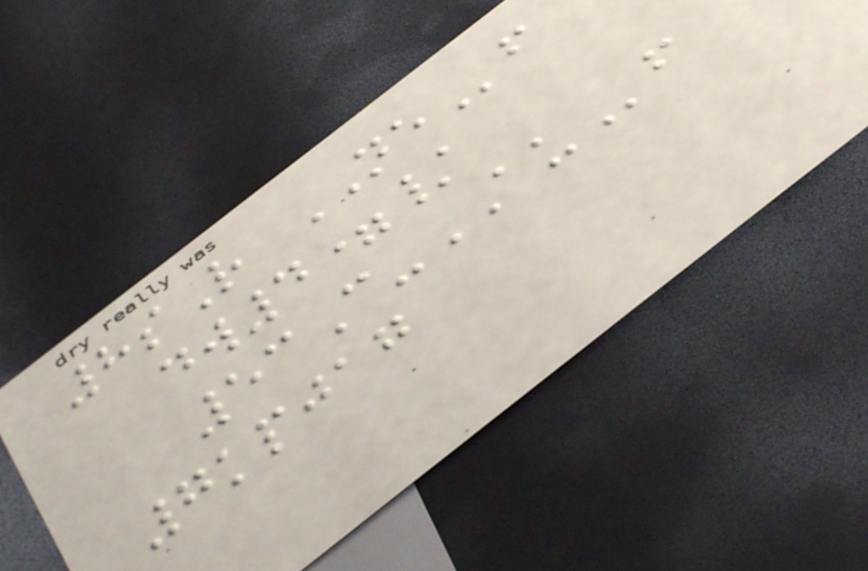8sR NEf
dw4=/
53C-AUf
7kpjag
